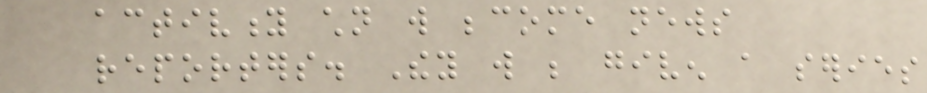activity children will become news
reporters. They will be given a series
